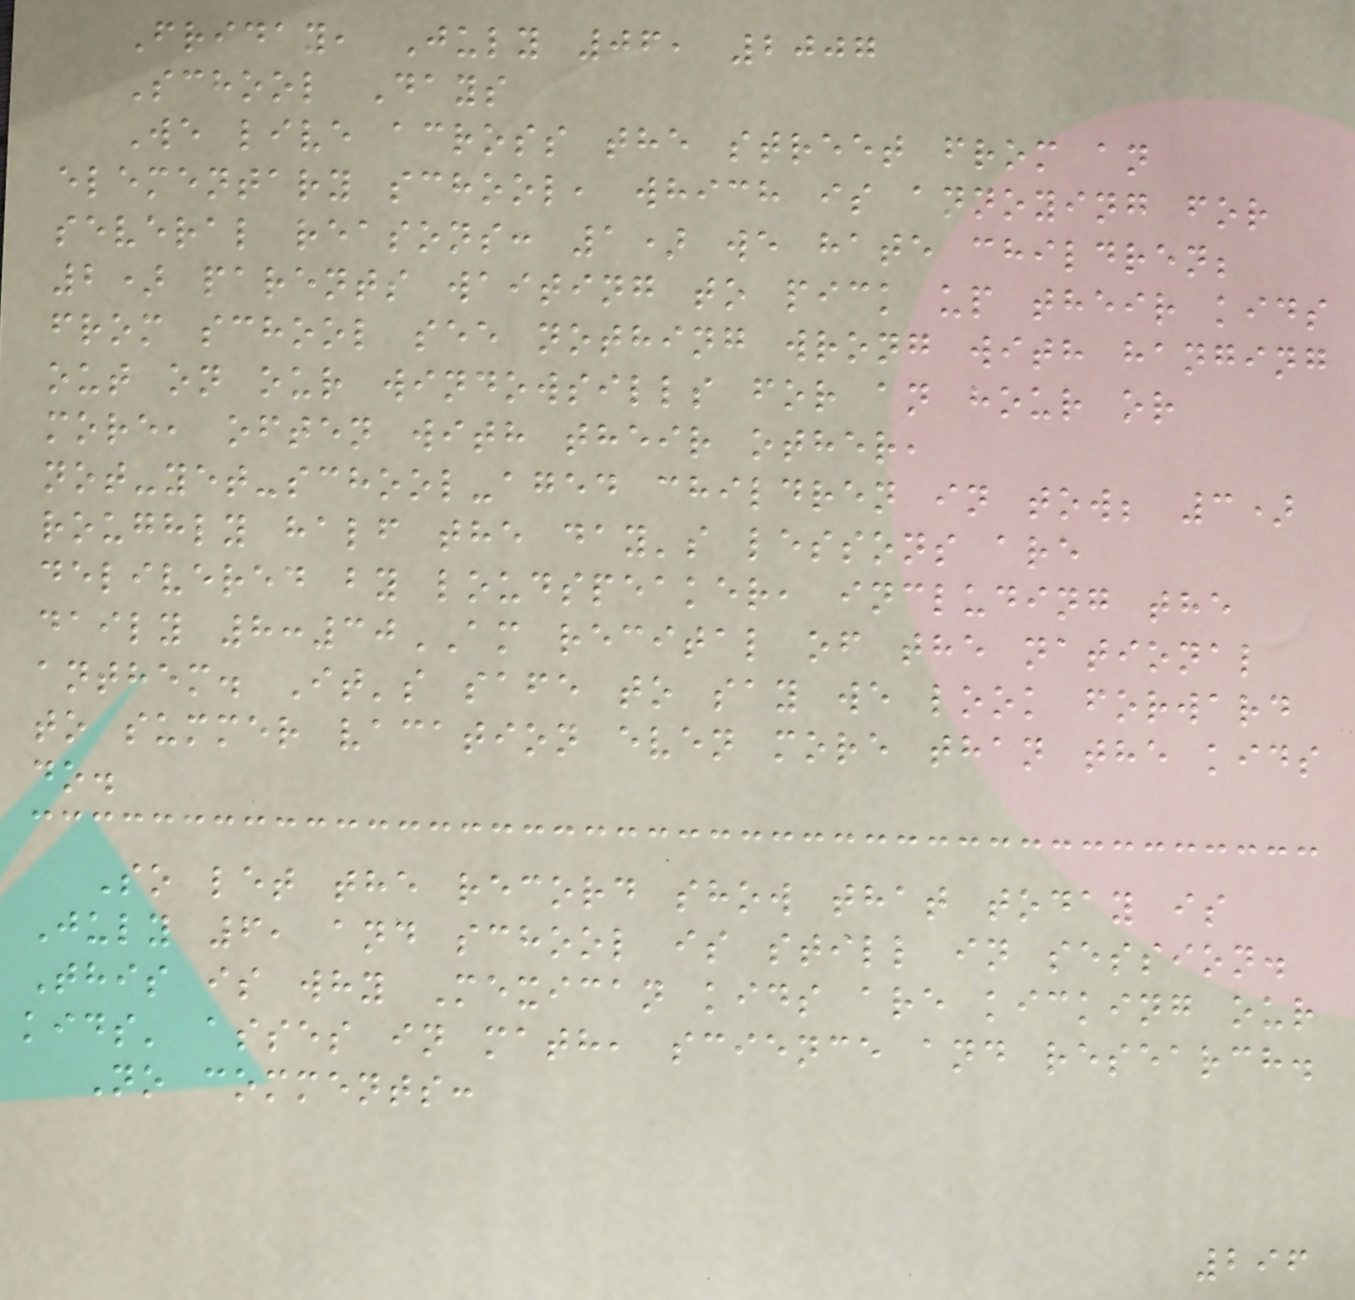Friday, July 06, 2007
School Days
We live across the street from an
elementary school, which is annoying for
several reasons: 1) we hate children;
2) parents waiting to pick up their kids
from school see nothing wrong with hanging
out on our windowsills for an hour or
more, often with their other,
not-yet-school-aged children in tow; 3)
roughly half the day's lessons are
delivered by loudspeaker, including the
daily 8:30AM recital of the national
anthem. It's safe to say we look forward
to summer vacation even more than the kids
do.
So let the record show that today is
July 6, and school is still in session.
This is why Mexican kids are kicking our
kids' asses in math, science and research.
No comments:
296
